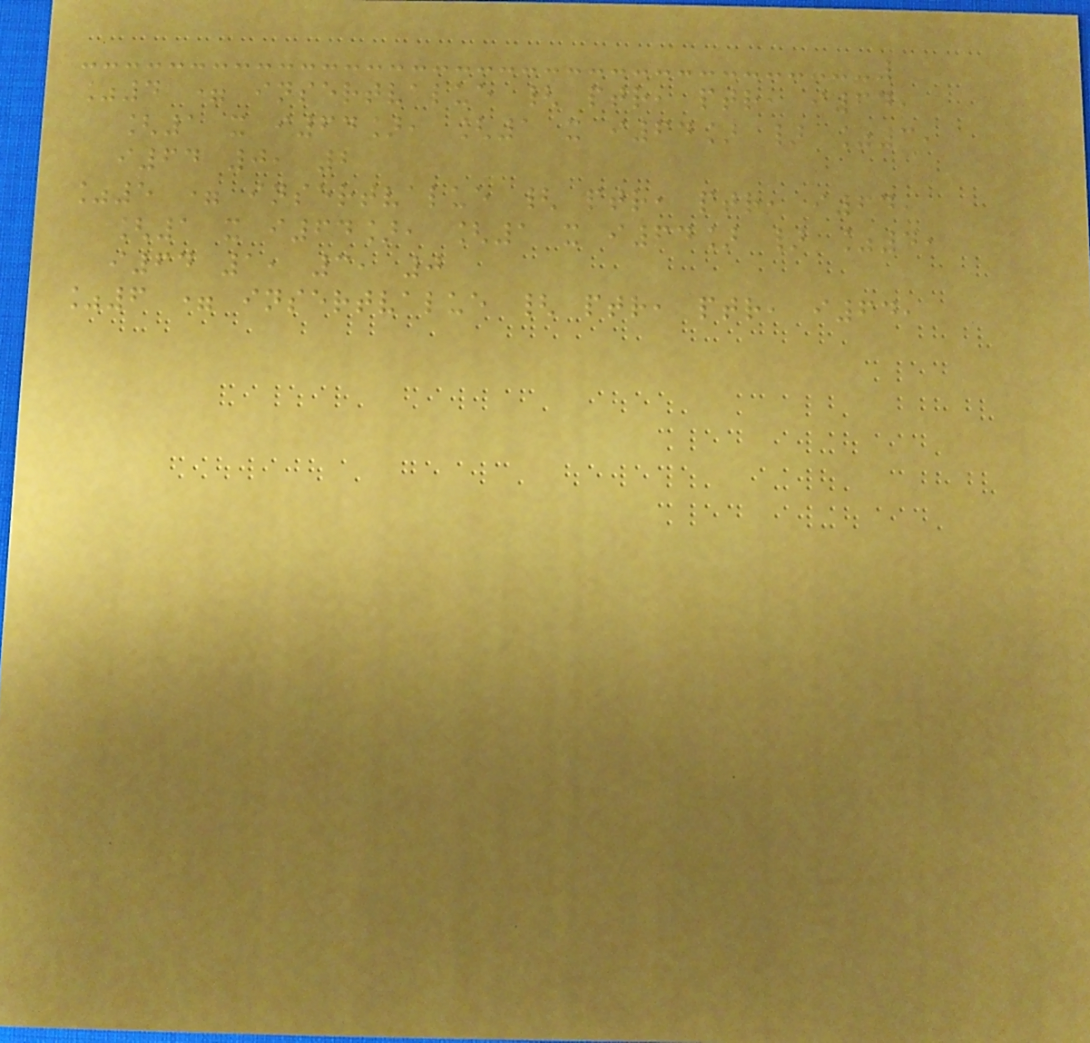%4 = insertvalue { ptr, ptr, i64,
[1 x i64], [1 x i64] } %3,
i64 0, 2
%5 = insertvalue { ptr, ptr, i64,
[1 x i64], [1 x i64] } %4,
i64 1, 3, 0
%6 = insertvalue { ptr, ptr, i64,
